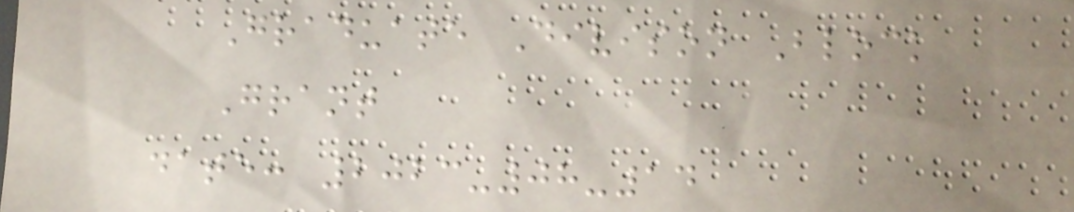Graduate Divison Block
Grant
date: 2023-08-14
